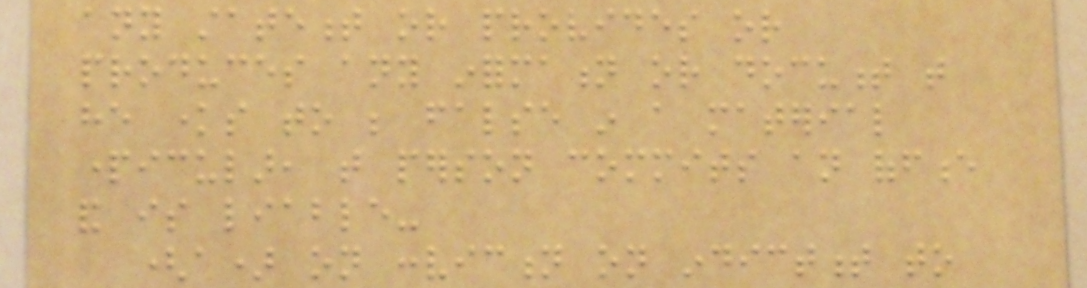any statement or provides or
produces any information or document that
he knows to be false in a material
particular, that person commits an offence
and is liable-
(a) on conviction on indictment to
